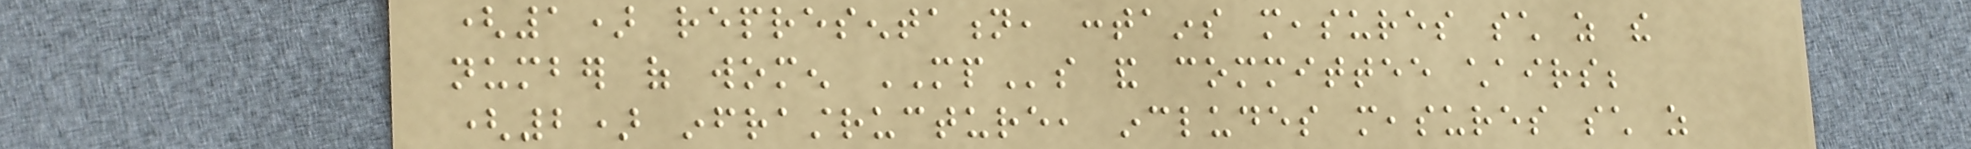(1) representation, contains measures such as the
number of women MPs and committee chairs;
(2) infrastructure, includes measures such as
